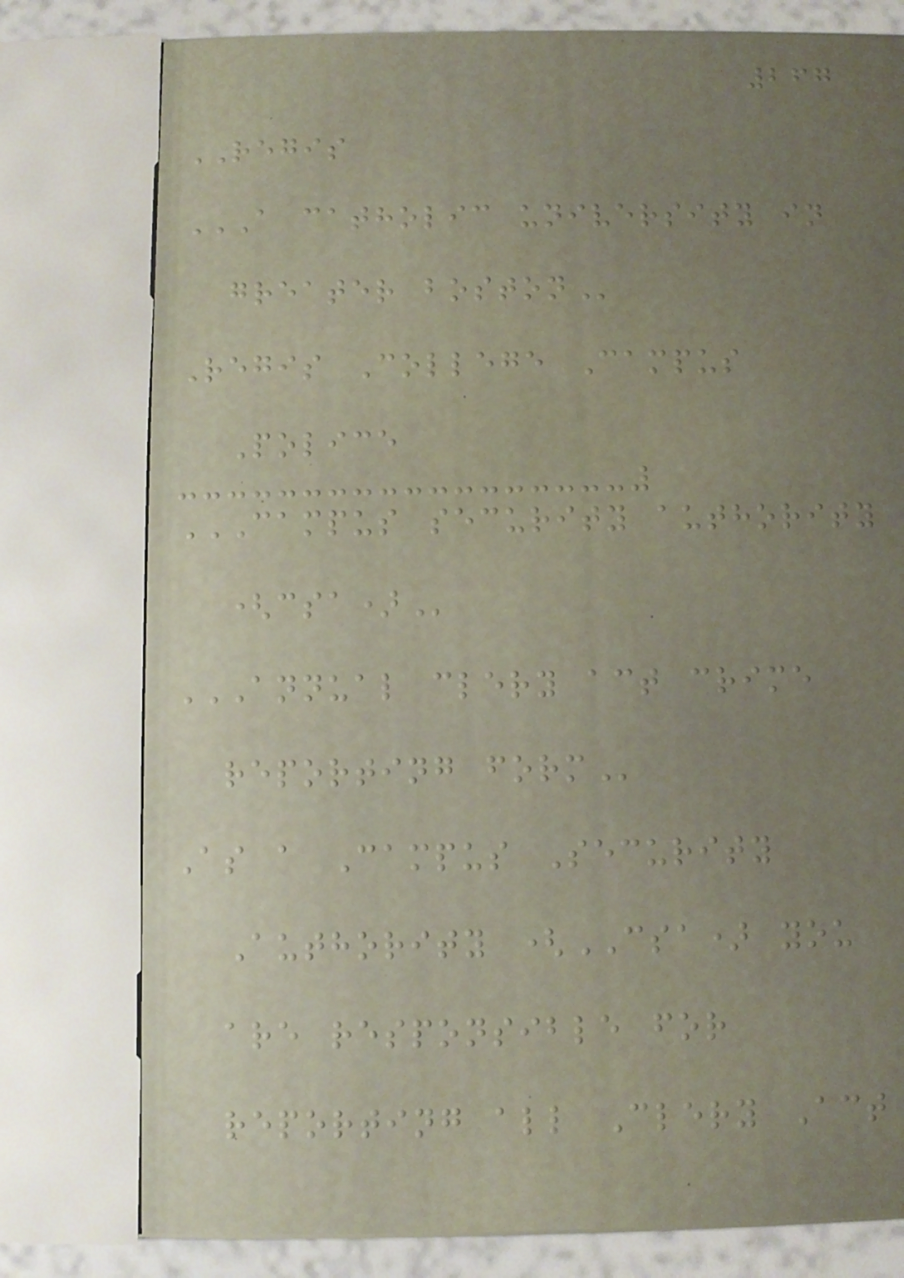267
REGIS
A CATHOLIC UNIVERSITY IN
GREATER BOSTON
Regis College Campus
Police
CAMPUS SECURITY AUTHORITY
(CSA)
ANNUAL CLERY ACT CRIME
REPORTING FORM
As a Campus Security
Authority (CSA) you
are responsible for
reporting all Clery Act
